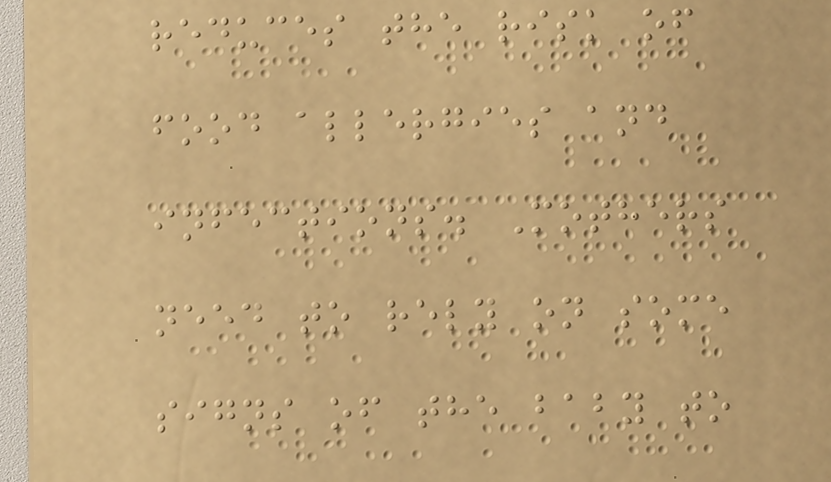reduces the risk of
food allergies and
infections. Mothers
need to rely on some
signs of the baby to
